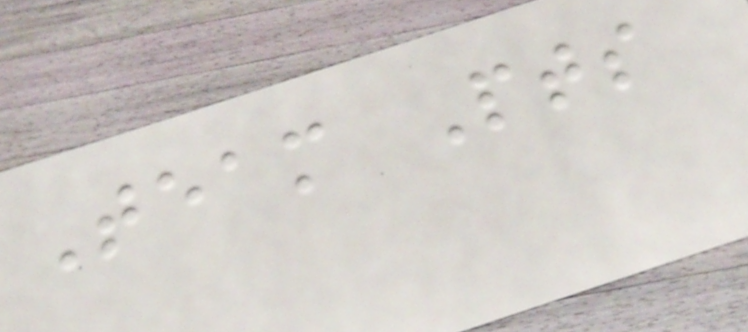Team Pts
